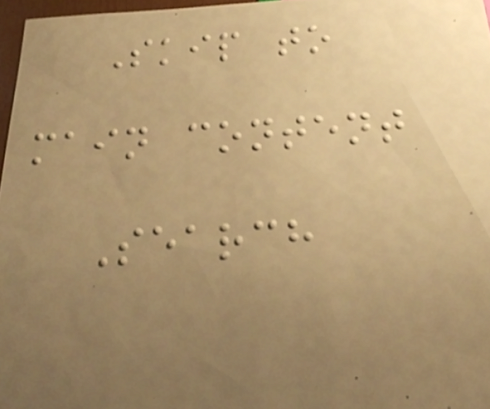Skip to
main content
Search
